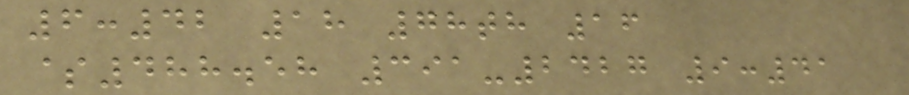6:42 18 78th 16
$488.58 391-2427 9:41
